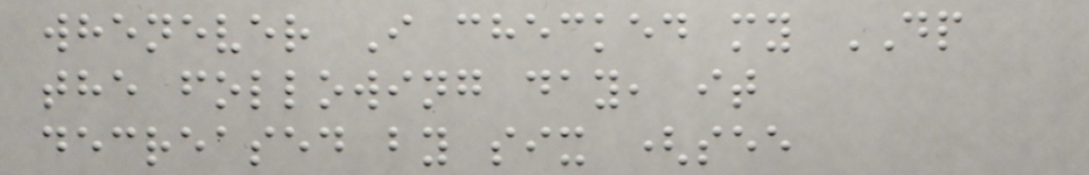whenever I checked my DP
the following day, it
decreased by six (see
